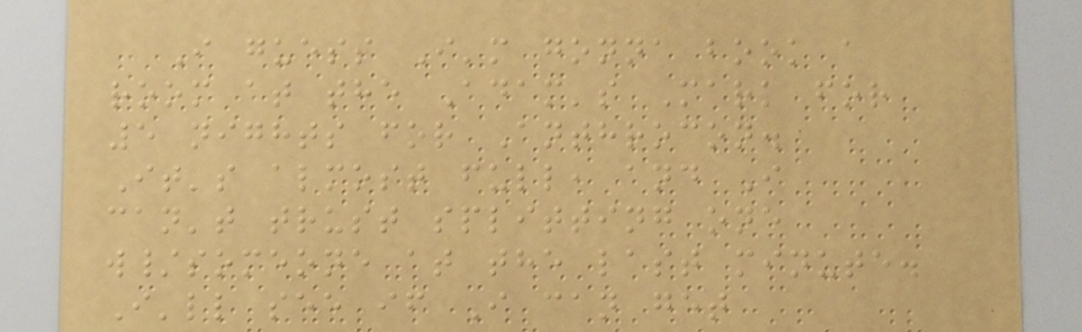I guess I'm gonna book a
room at the Adam's Mark for
5 nights for Anthrocon.
It's almost full, and I
can't trust splitting one
w/someone at the last minute.
I'll see if I can get
